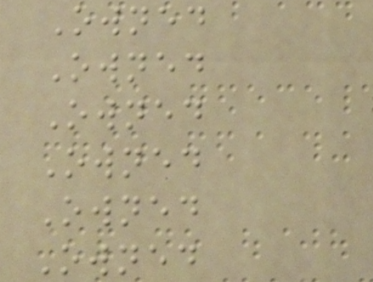Owned
Owned
Owned
Owned
Owned
Owned
